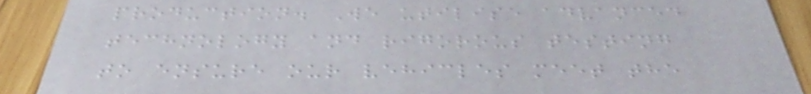production. We utilise advanced
technology and rigorous testing
to ensure our vehicles meet the
